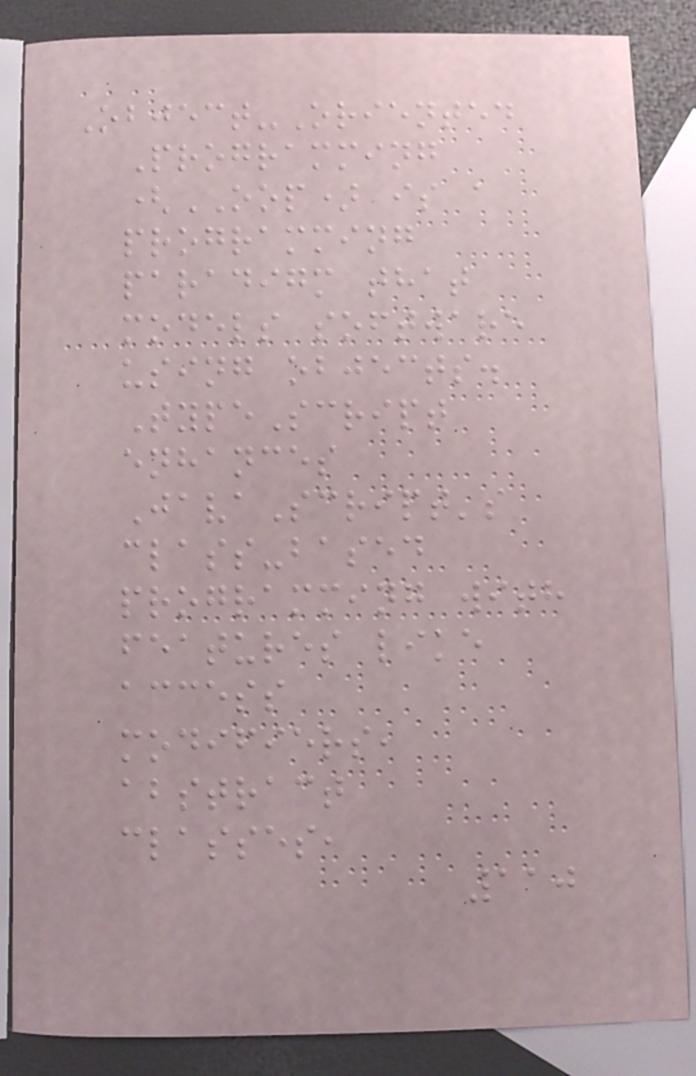Object-Oriented
Programming
(OOP) is a
programming
paradigm that
models software
using objects.
TypeScript
enhances
JavaScript's
class-based
programming with
features like
access
modifiers,
abstract
classes,
110
